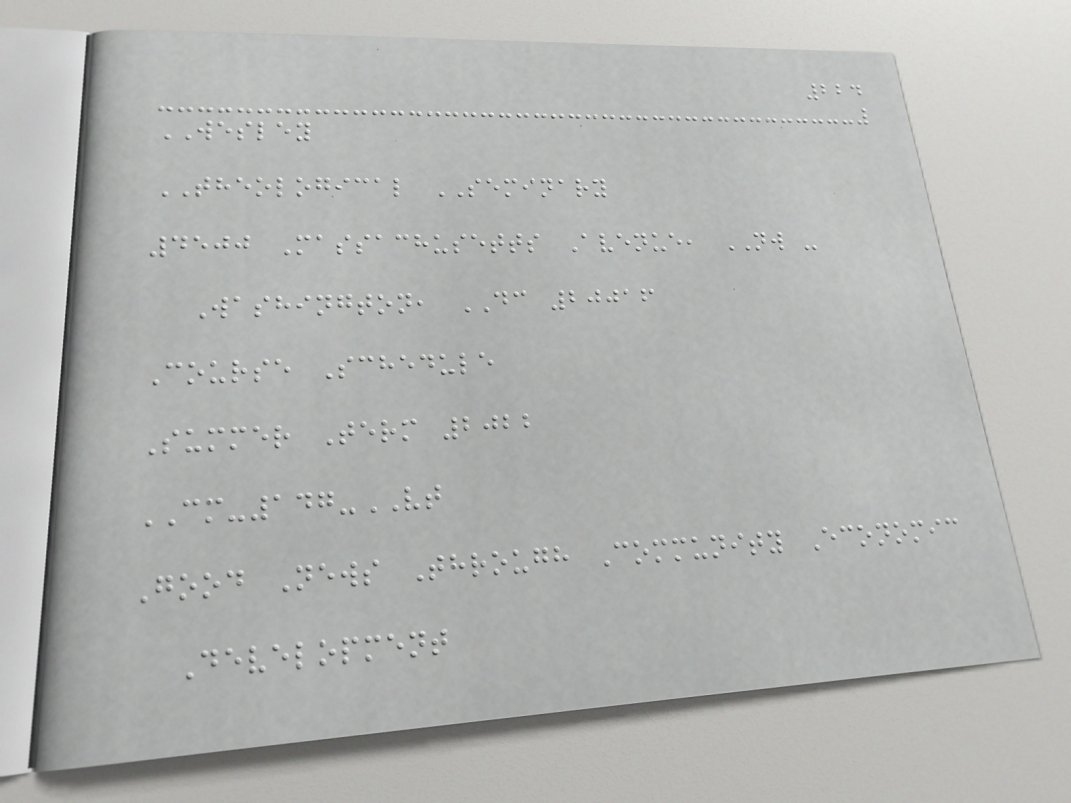224
WESLEY
THEOLOGICAL SEMINARY
4500 Massachusetts Avenue, NW -
Washington, DC 20016
Course Schedule
Summer Term 2022
CM-147-VT
Good News Through Community Economic
Development
